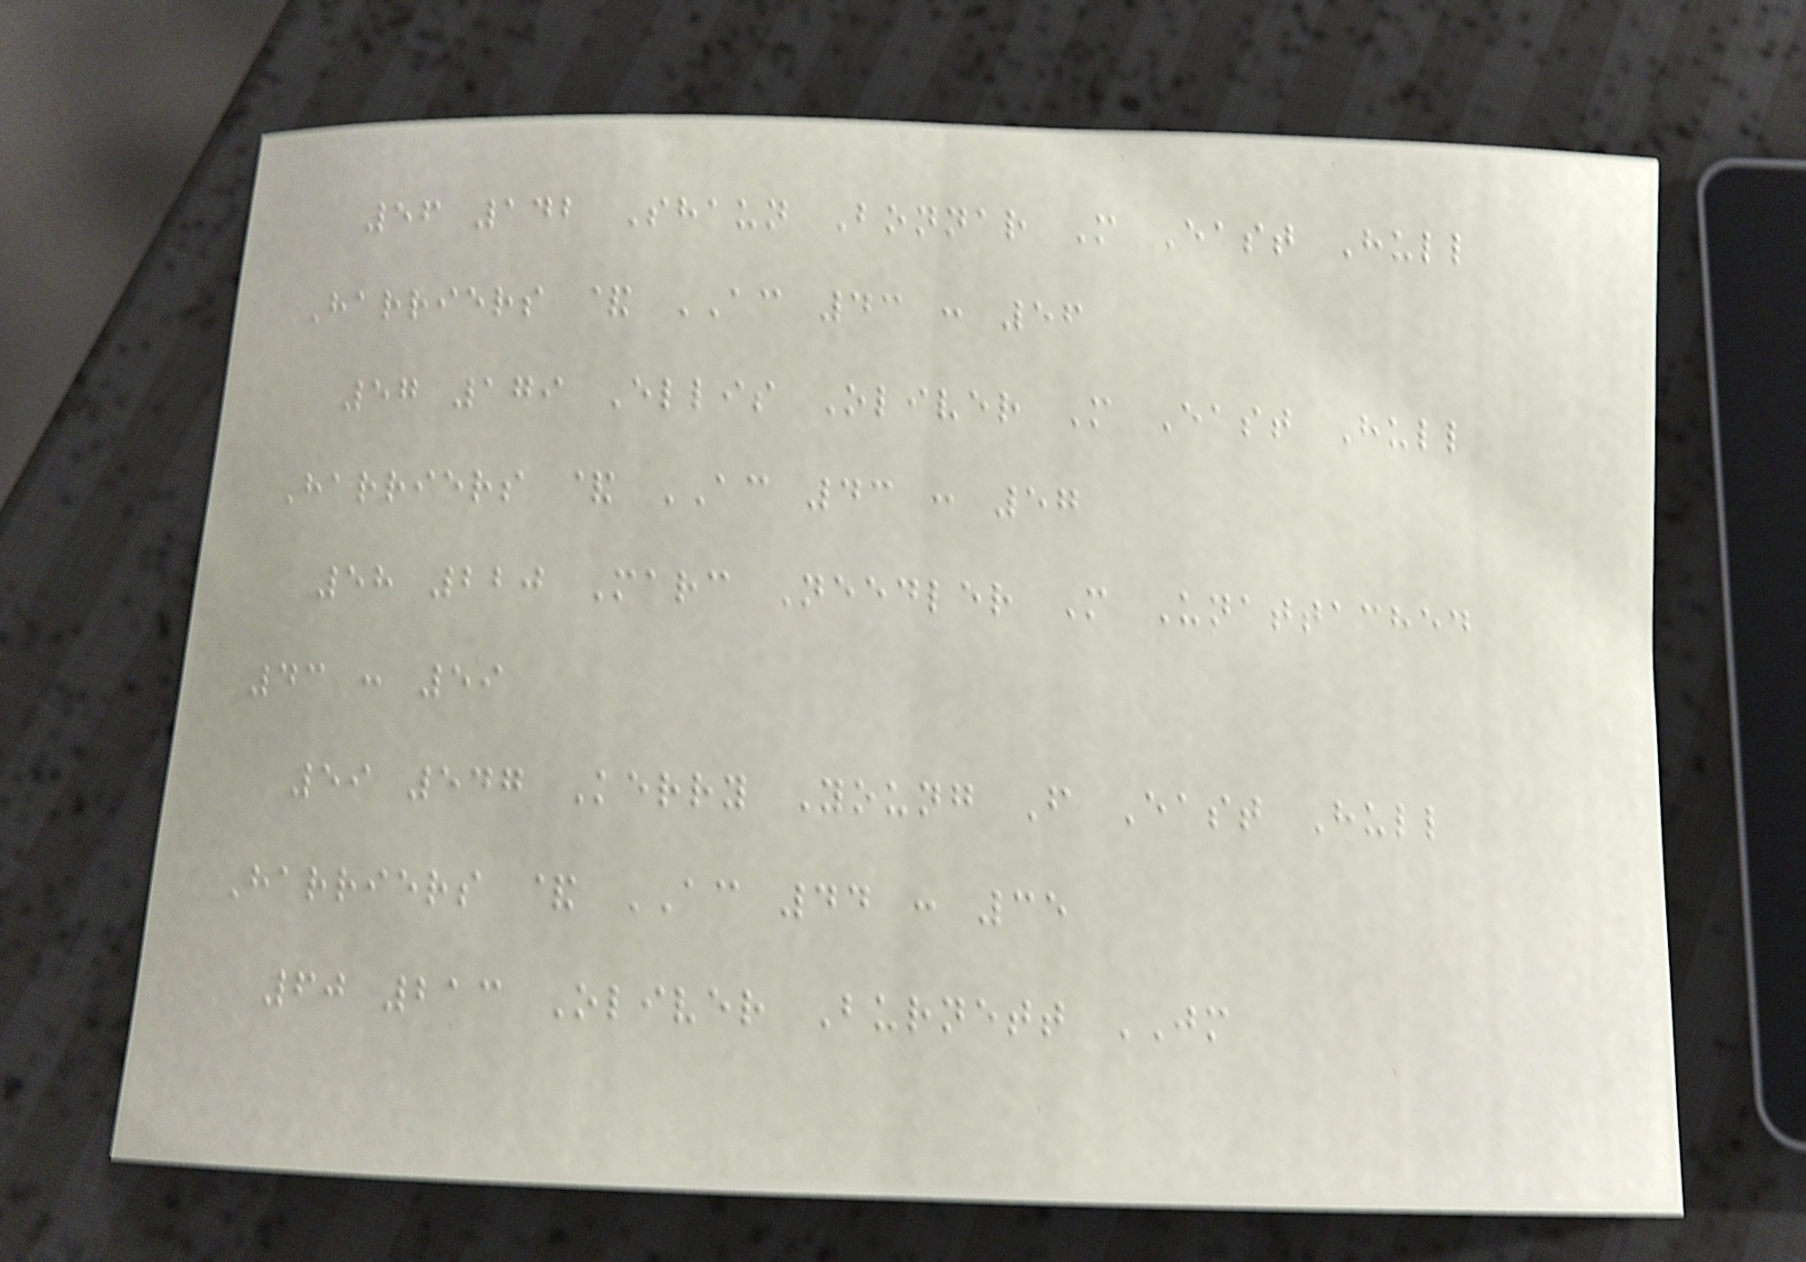56 142 Shaun Bonnar M East Hull
Harriers & AC 43 : 56
57 179 Ellis Oliver M East Hull
Harriers & AC 43 : 57
58 220 Marc Needler M Unattached
43 : 59
59 547 Kerry Young F East Hull
Harriers & AC 44 : 35
60 213 Oliver Burnett JM
